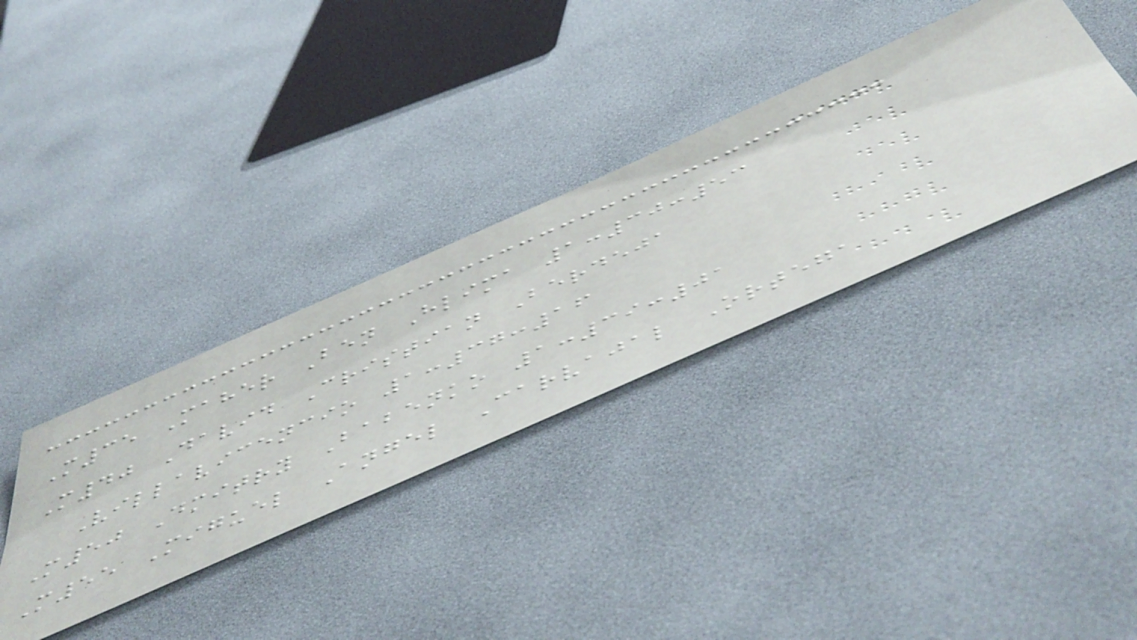M35 Maher Ben Hlima 1:30:53
M40 David Cristian Berdeja
Villavicencio 1:37:16
M50 Dmitry Babenko 1:39:01
M55 Miguel Angel Carvajal Ortega
